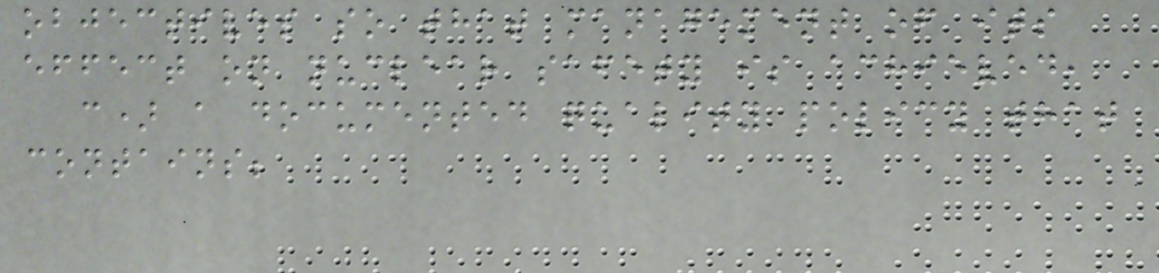objectives so that management of its
effect on nuclear safety is achieved,
c) a documented quality policy that
contains;
